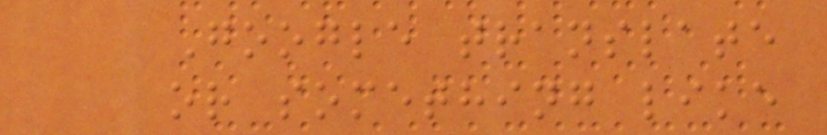Google translate
or something like
